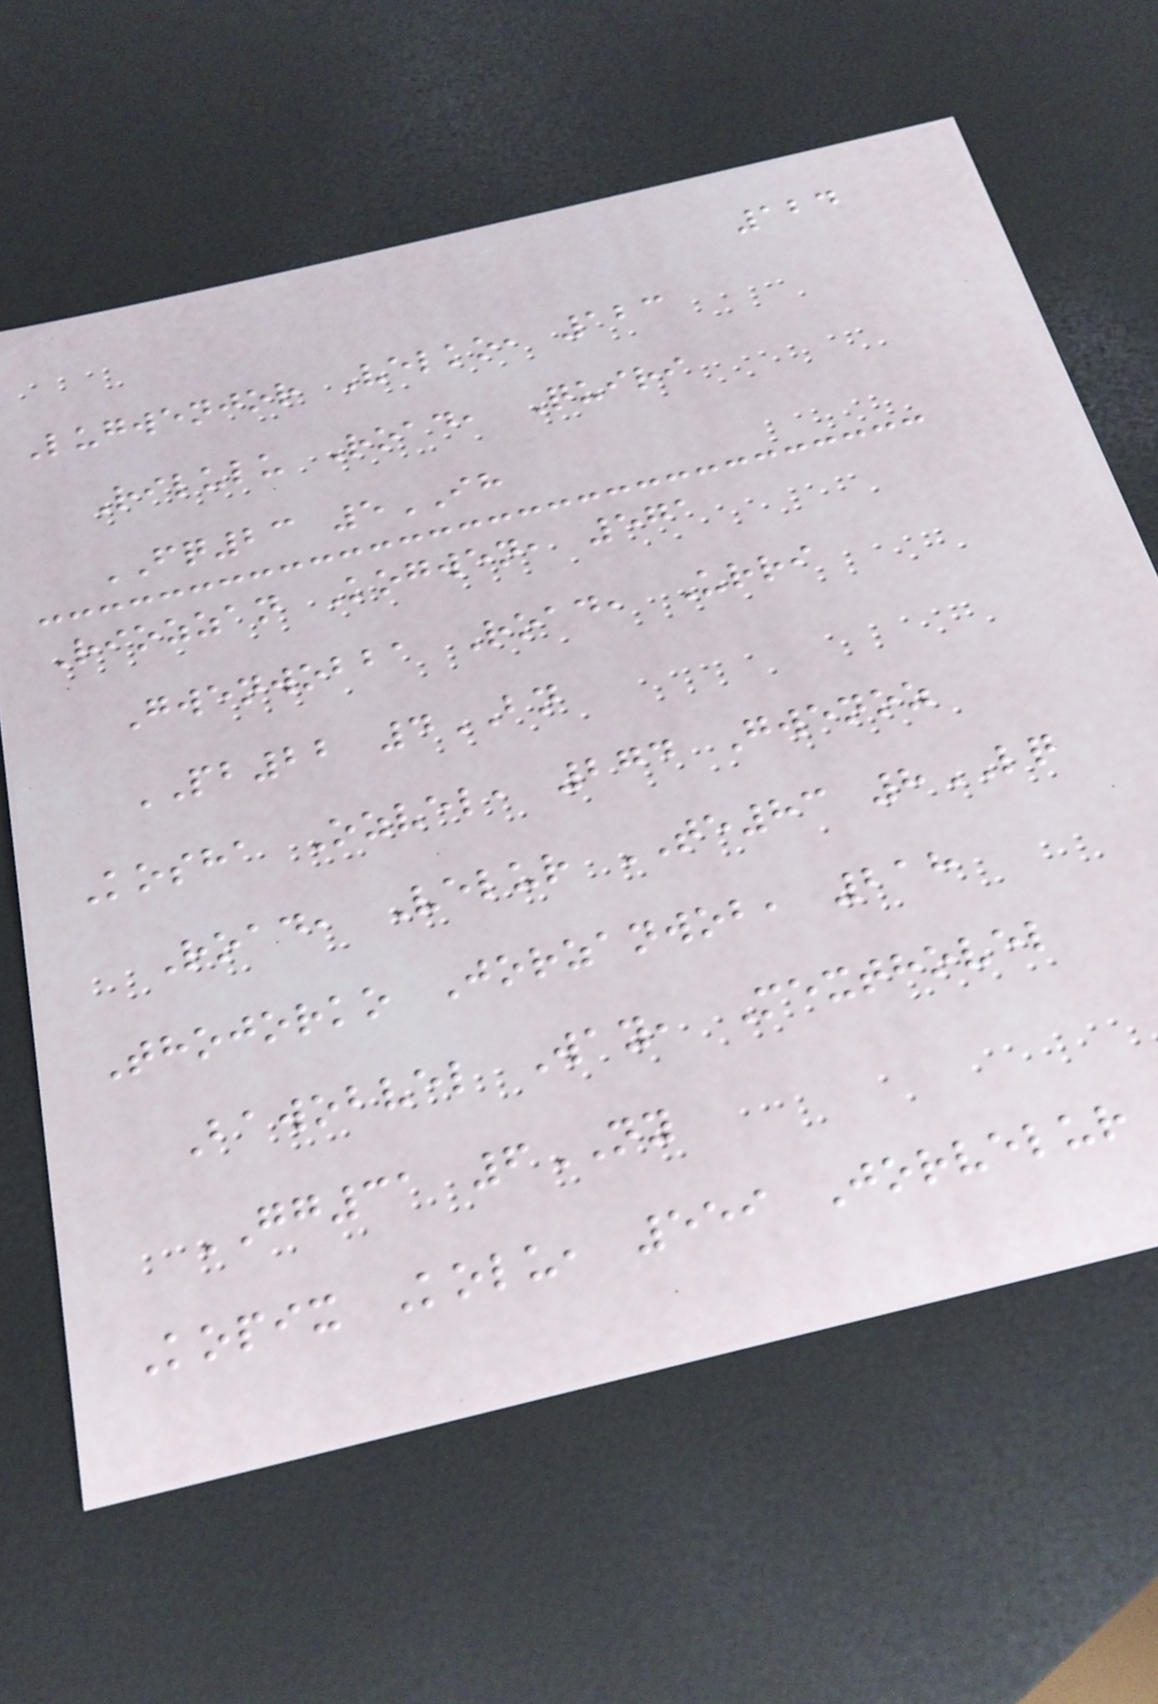124
Lugwenjor Velko, 123
Rilulu Road, Quiri
FQ23 5IH
Riozzan Kogwen, 571
Gwenwobba Road, Urri
PB22 4BN
Kosha Ozvel, 274 Gwenoz
Road, Velur TE83 8LQ
Thojorko Jorzanwob, 218
Bawobvel Way, Mexthovel
GG31 6NY
Kopix Kolu, 559 Jorvelur
